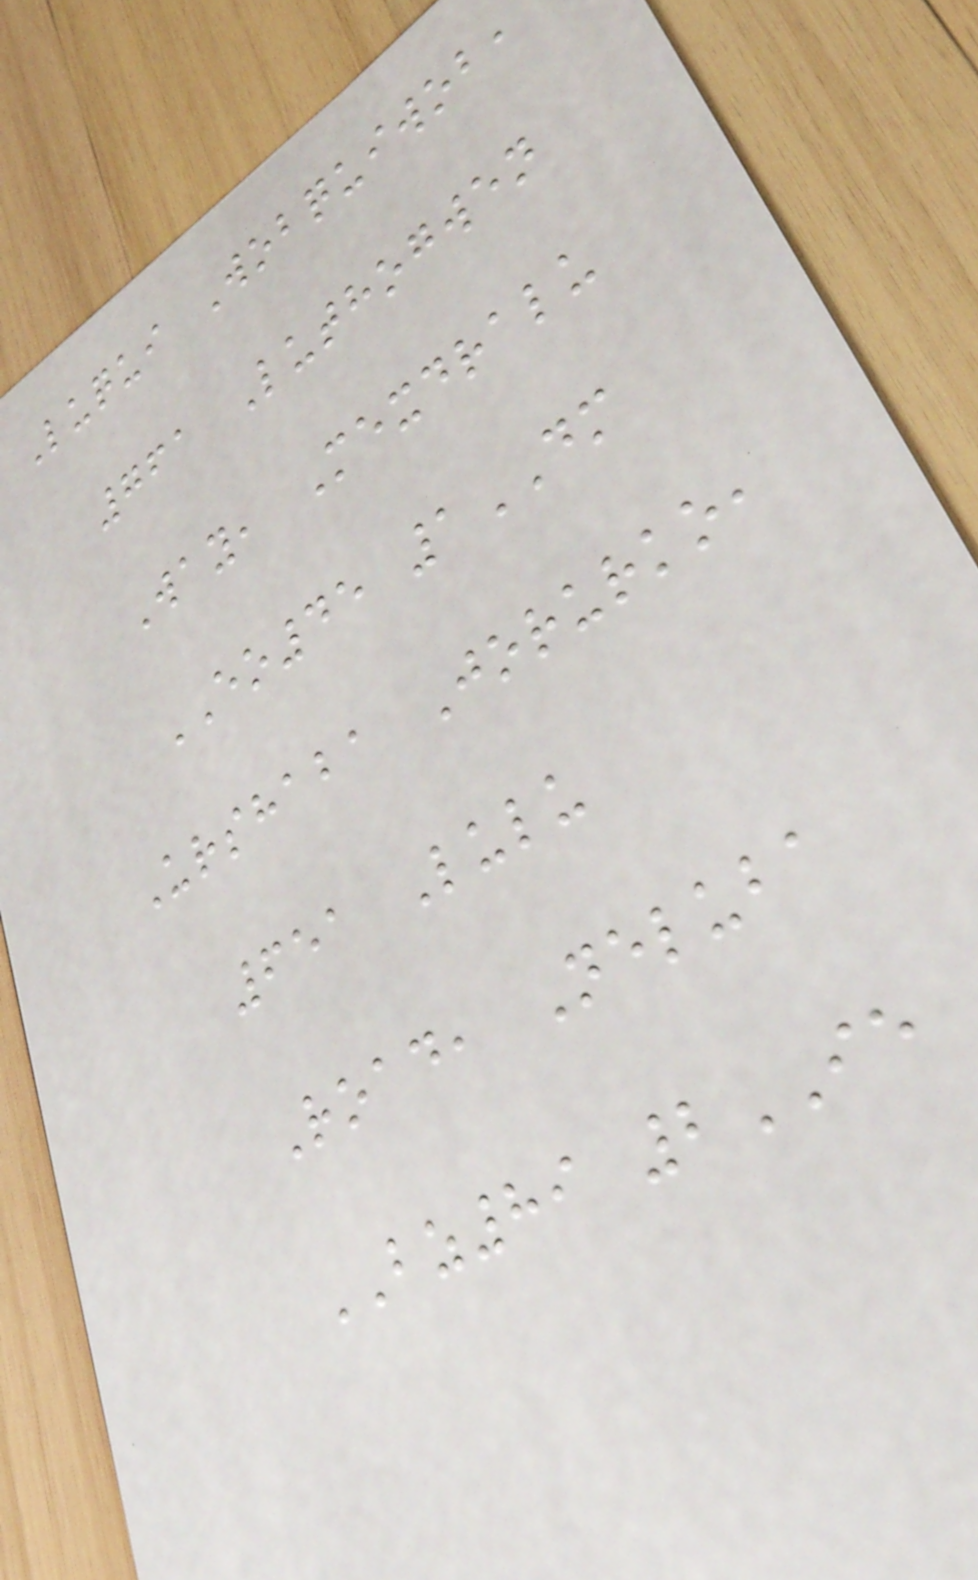Luqui Wobquiwob,
761 Luthogwen
Way, Mexdralu
EO45 1DM
Urshaba Jorurko,
651 Lulu
Road, Neluba
BZ89 2IE
